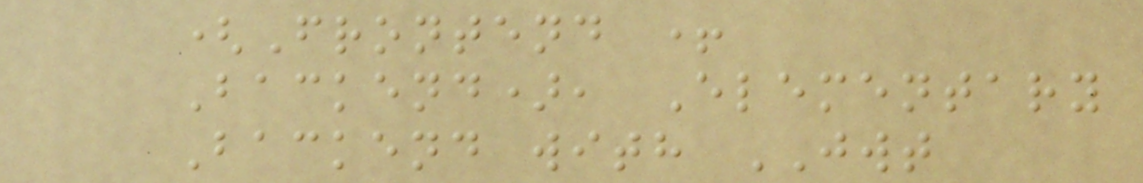(Frontend +
Backend), Elementary
Backend with JWT
